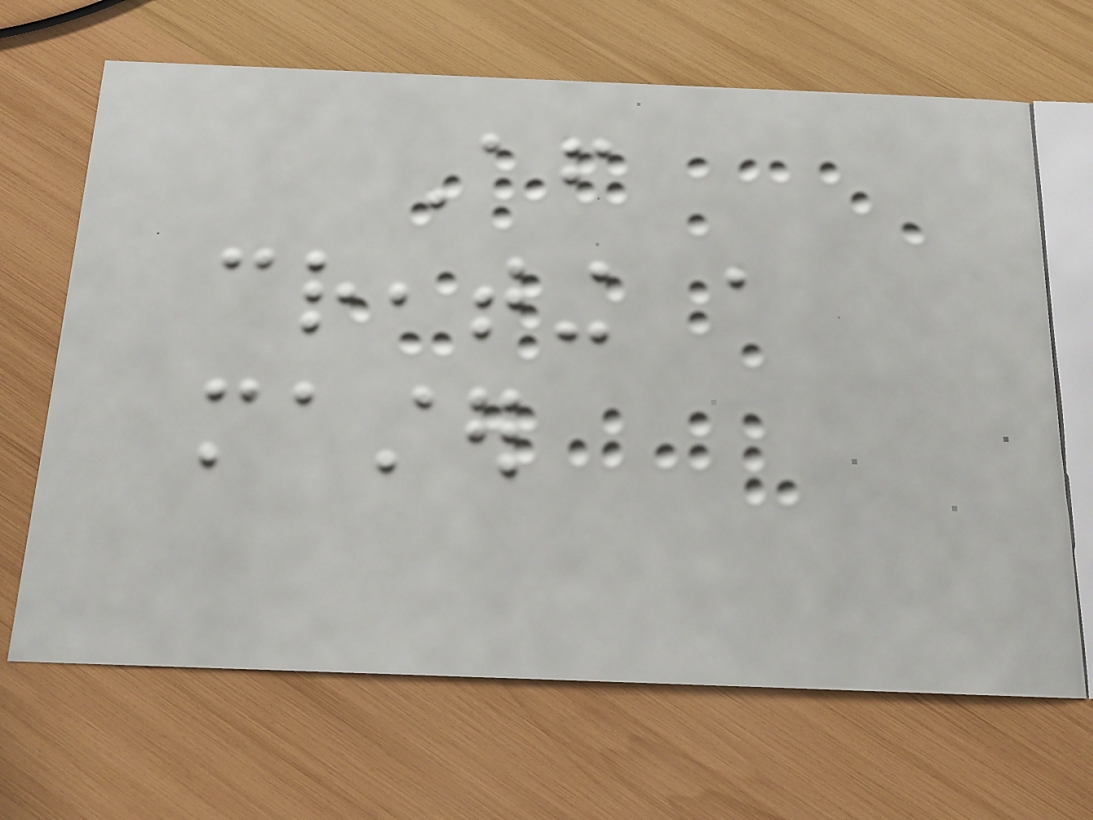After
creating a
master
